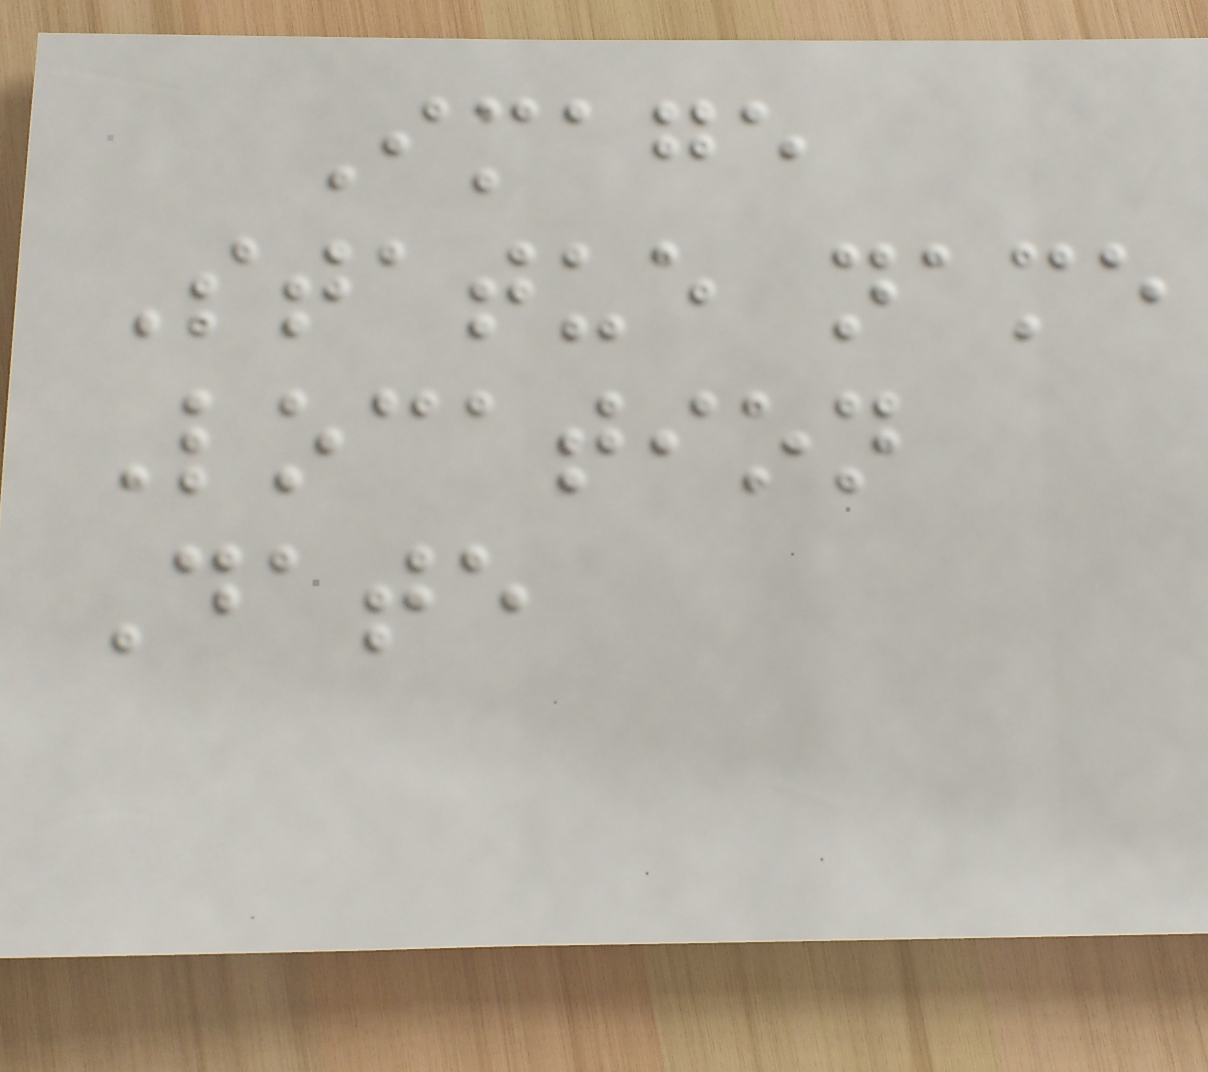Image
Statue name
Location
Date
